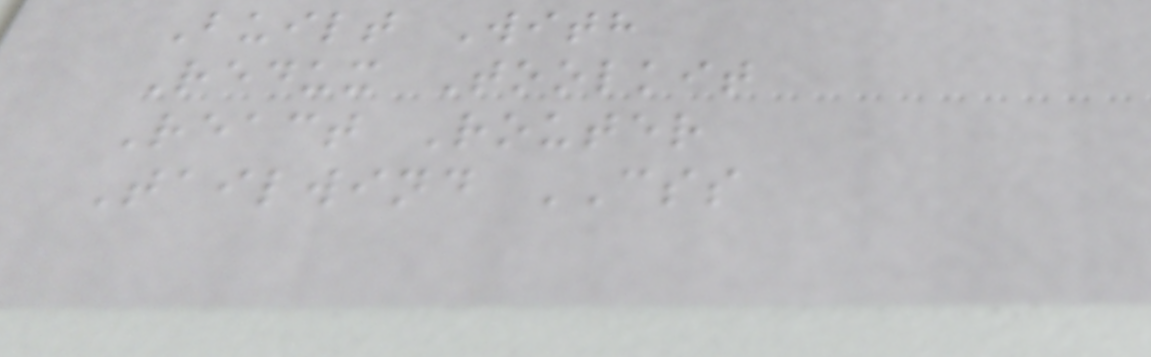Built With
Redux Toolkit
React Router
Tailwind CSS
